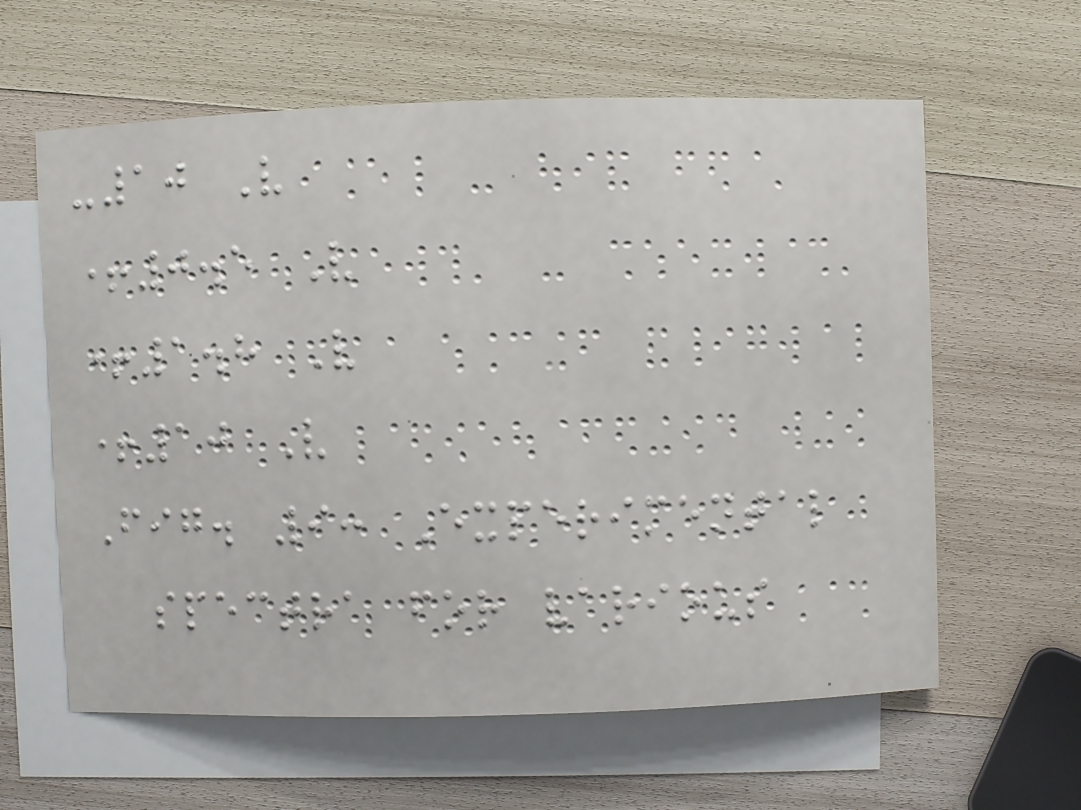-10 V
+0.5 V
+1.8 V
+10 V
Fig. 9: Experimental
spectra for various
